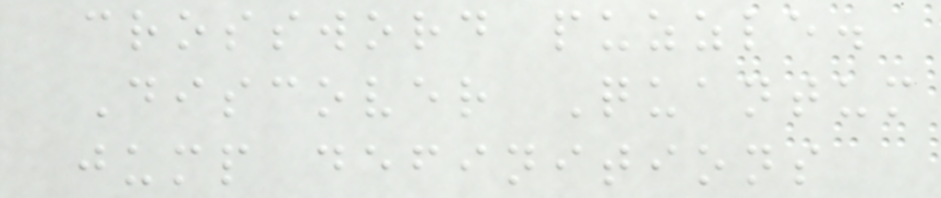crossword puzzle.
Discover Quantum
jump definitions
